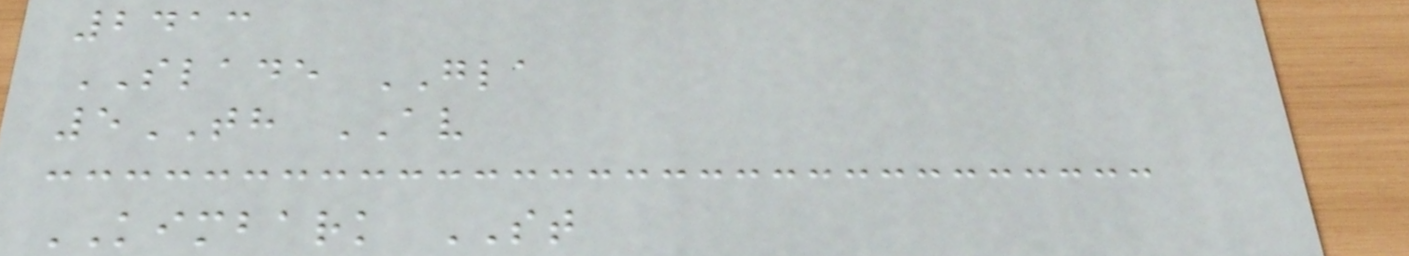2413
SLADE GLA
5TH AV
KIMBARK ST
